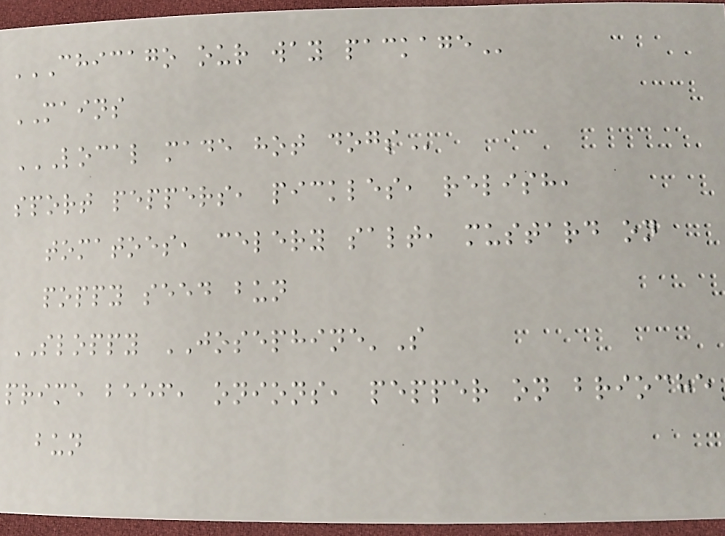CHICAGO OUR WAY PACKAGE
MAINS
LOCAL MADE HOT DOGS
sport peppers, pickles, relish,
tomatoes, celery salt, mustard on
poppy seed bun
SLOPPY JOSEPHINE'S
prime beef, onions, pepper on brioche
bun
